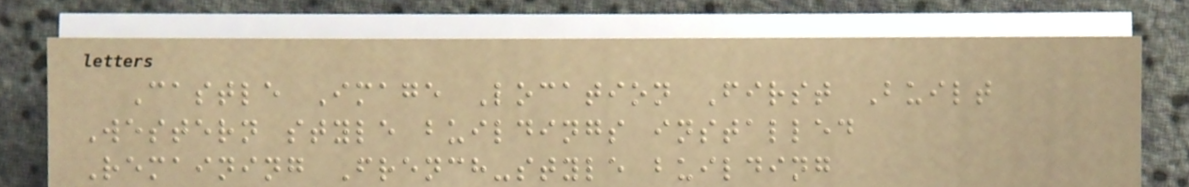Castle Image Location First Built
Western style buildings installed
Remaining French-style building
